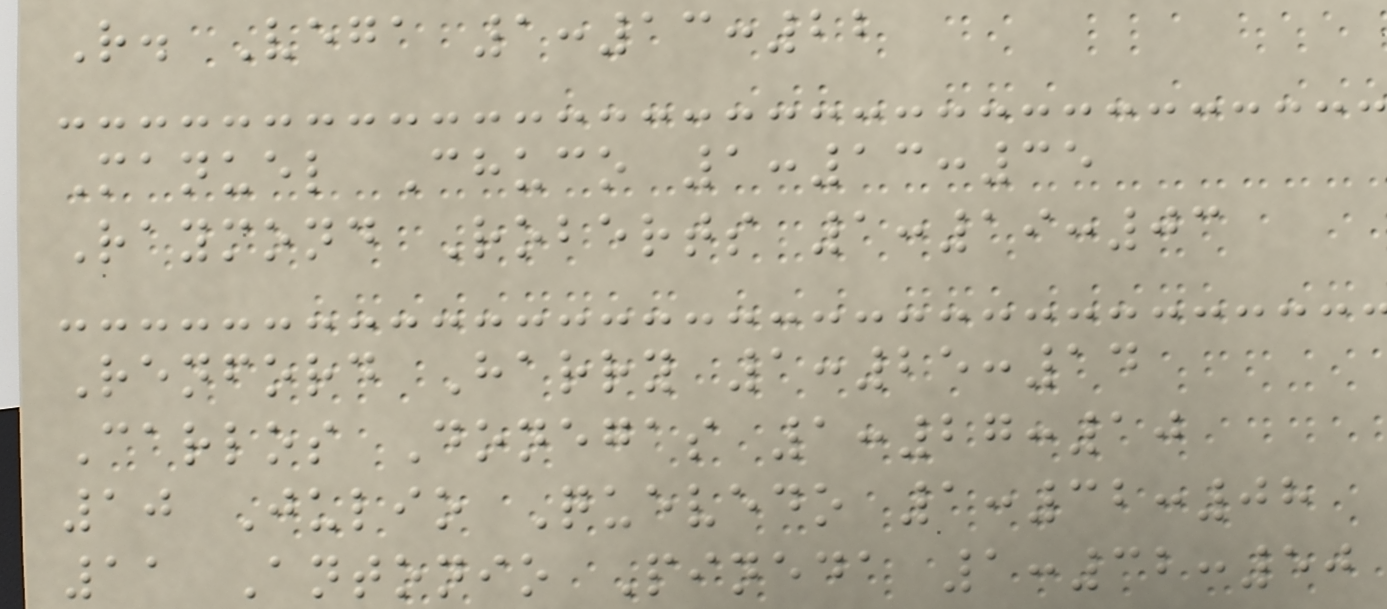R. Vega 1:13:22
Manuel Chuco 1:13:35
Raymond Roberts 1:19:03
Renford Harry 1:25:14
Carlos Donegas 1:27:10
10 Julio Quevedo 1:32:08
11 Antonio Pineda 1:32:50
